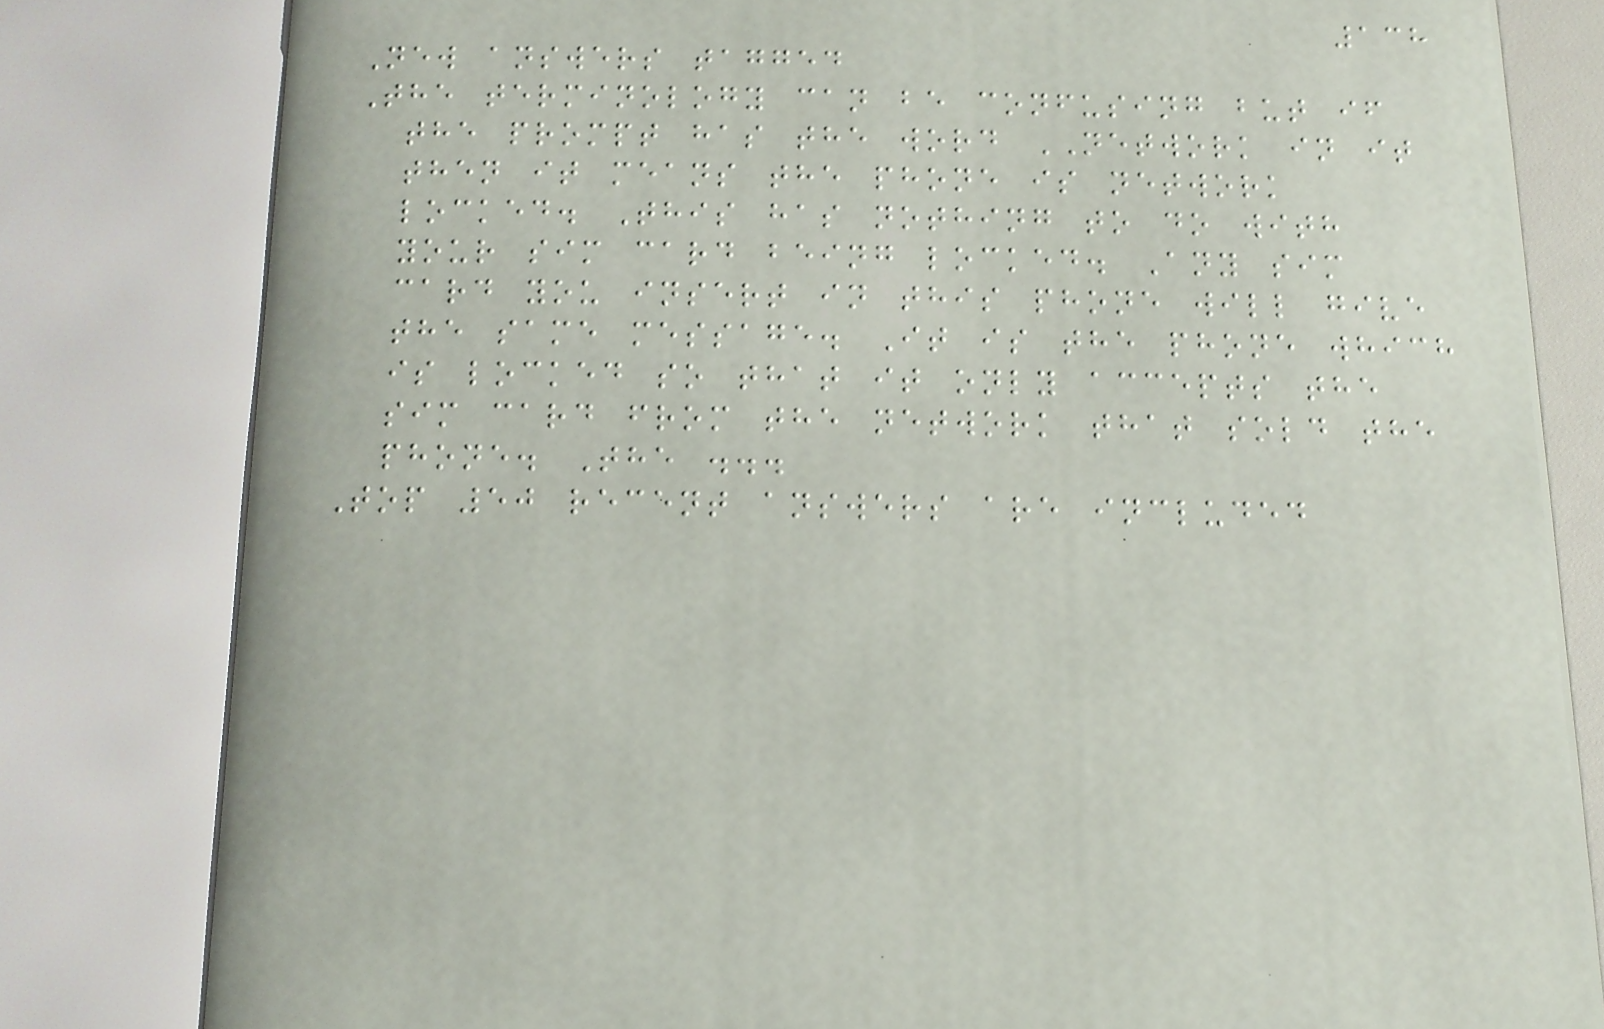138
New answers tagged
The terminology can be confusing but if
the prompt has the word NETWORK in it
then it means the phone is network
locked. This has nothing to do with
your sim card being locked. Any sim
card you insert in this phone will give
the same message. It is the phone which
is locked so that it only accepts the
sim card from the network that sold the
phone. The ...
Top 50 recent answers are included
